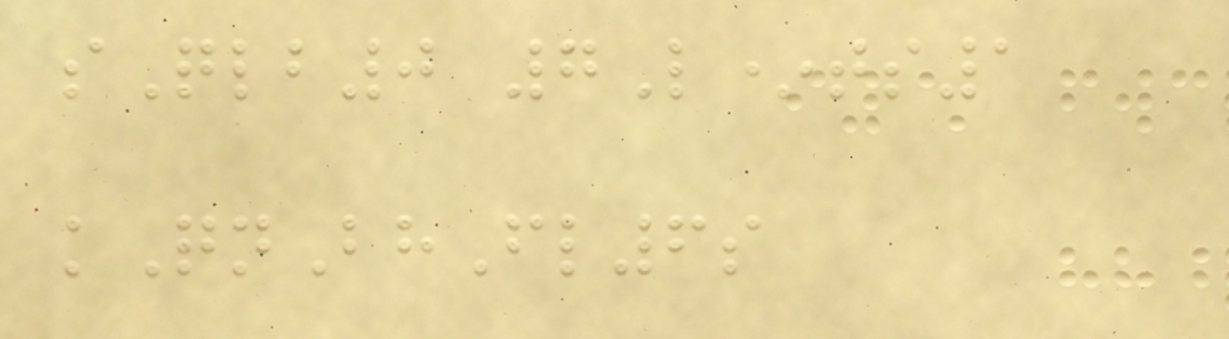sQlb0 7L*ts1
kQnBhFl6s
